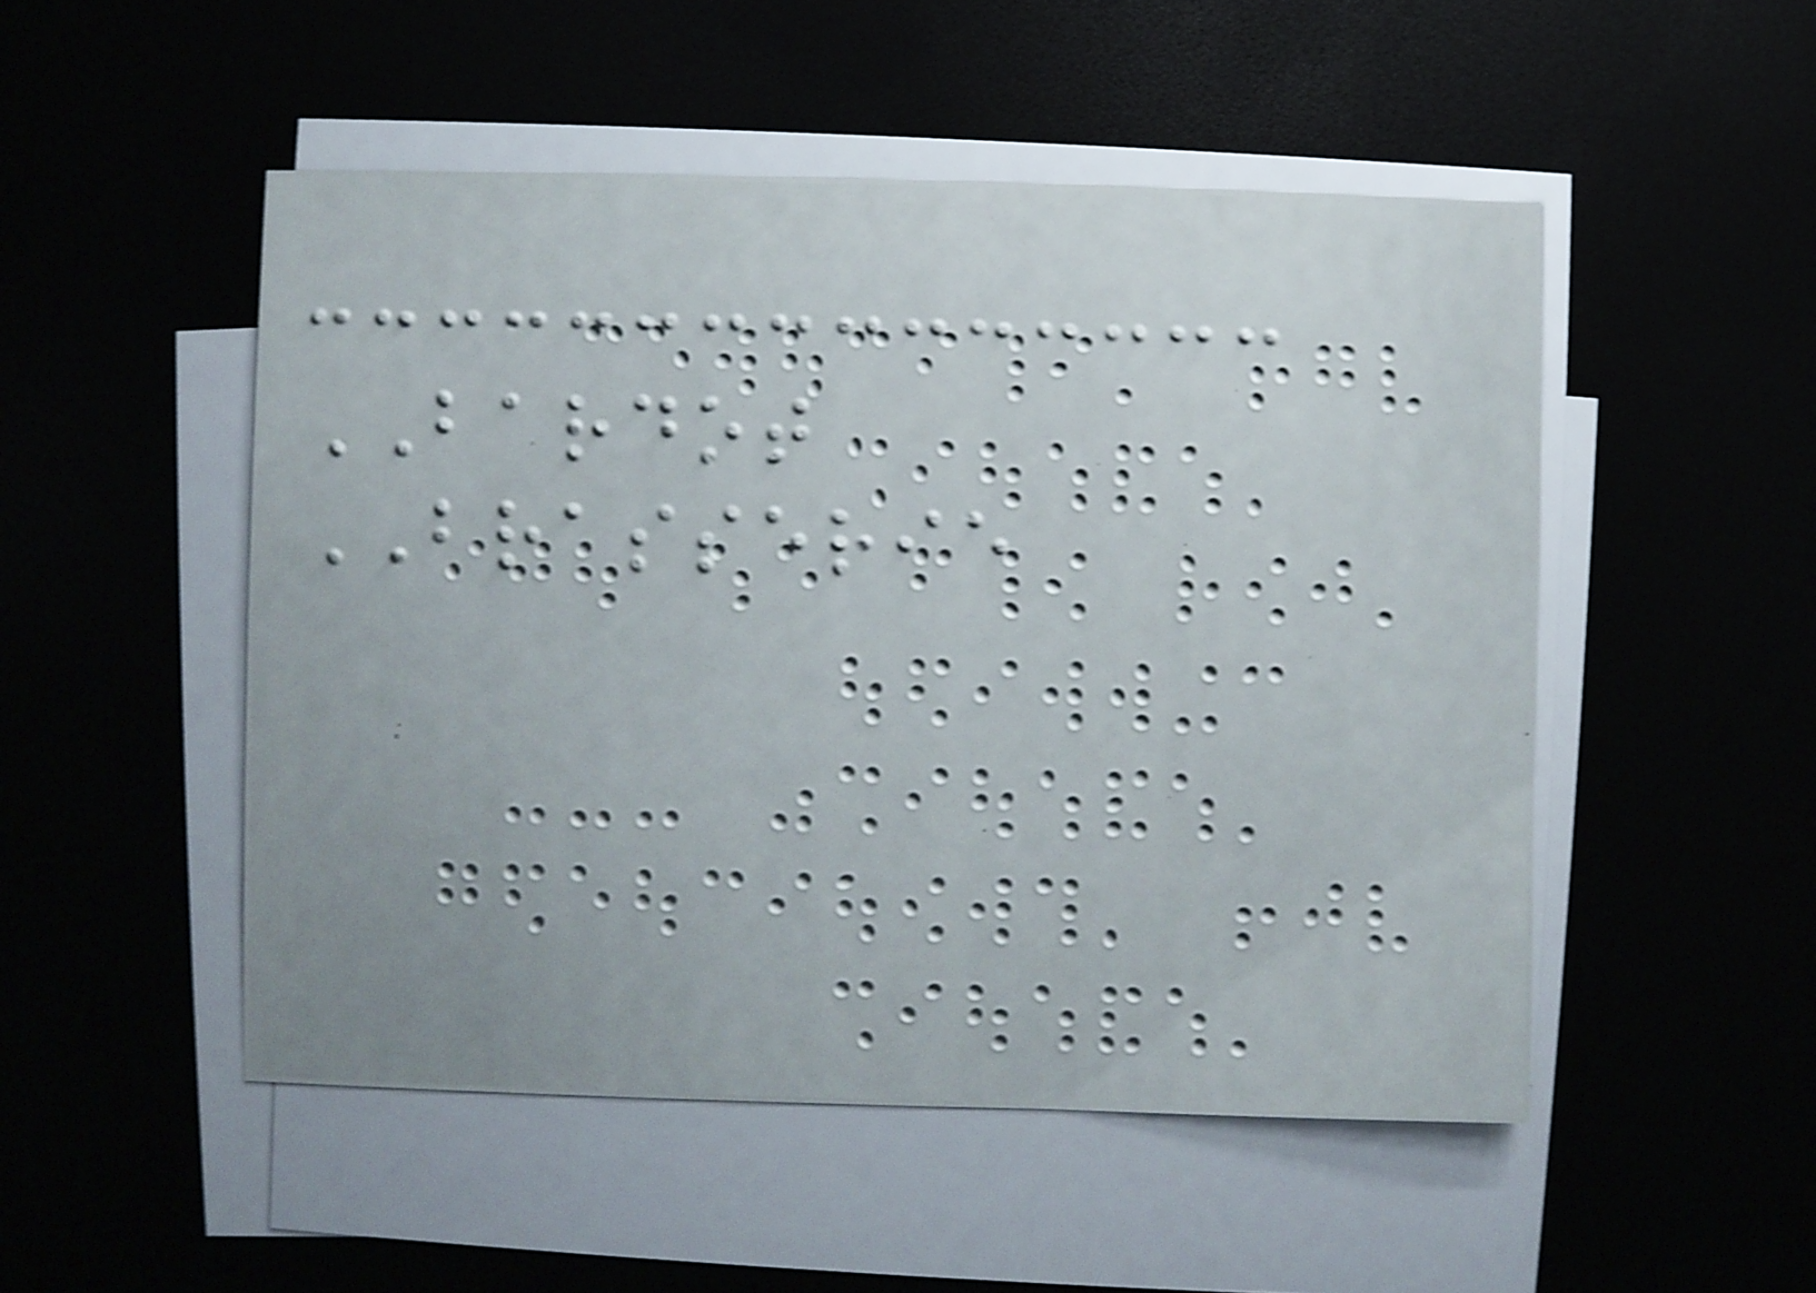BARDOT
BRASSERIE
